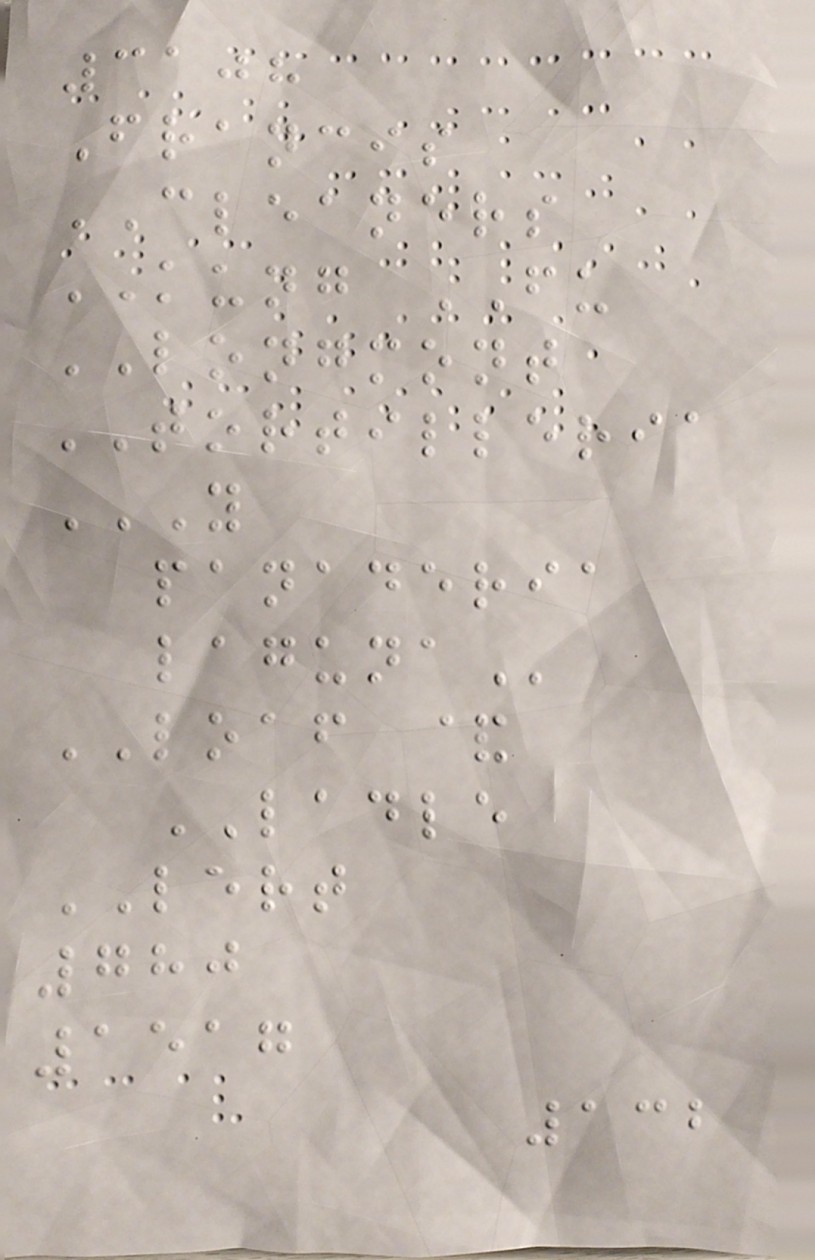3108
Francis
CLEANERS
KUNG FU
LONGMONT
TORTILLERIA
Y
PANADERIA
LAGUNA
LOAF &
LADLE
LERT
780
1517
132
